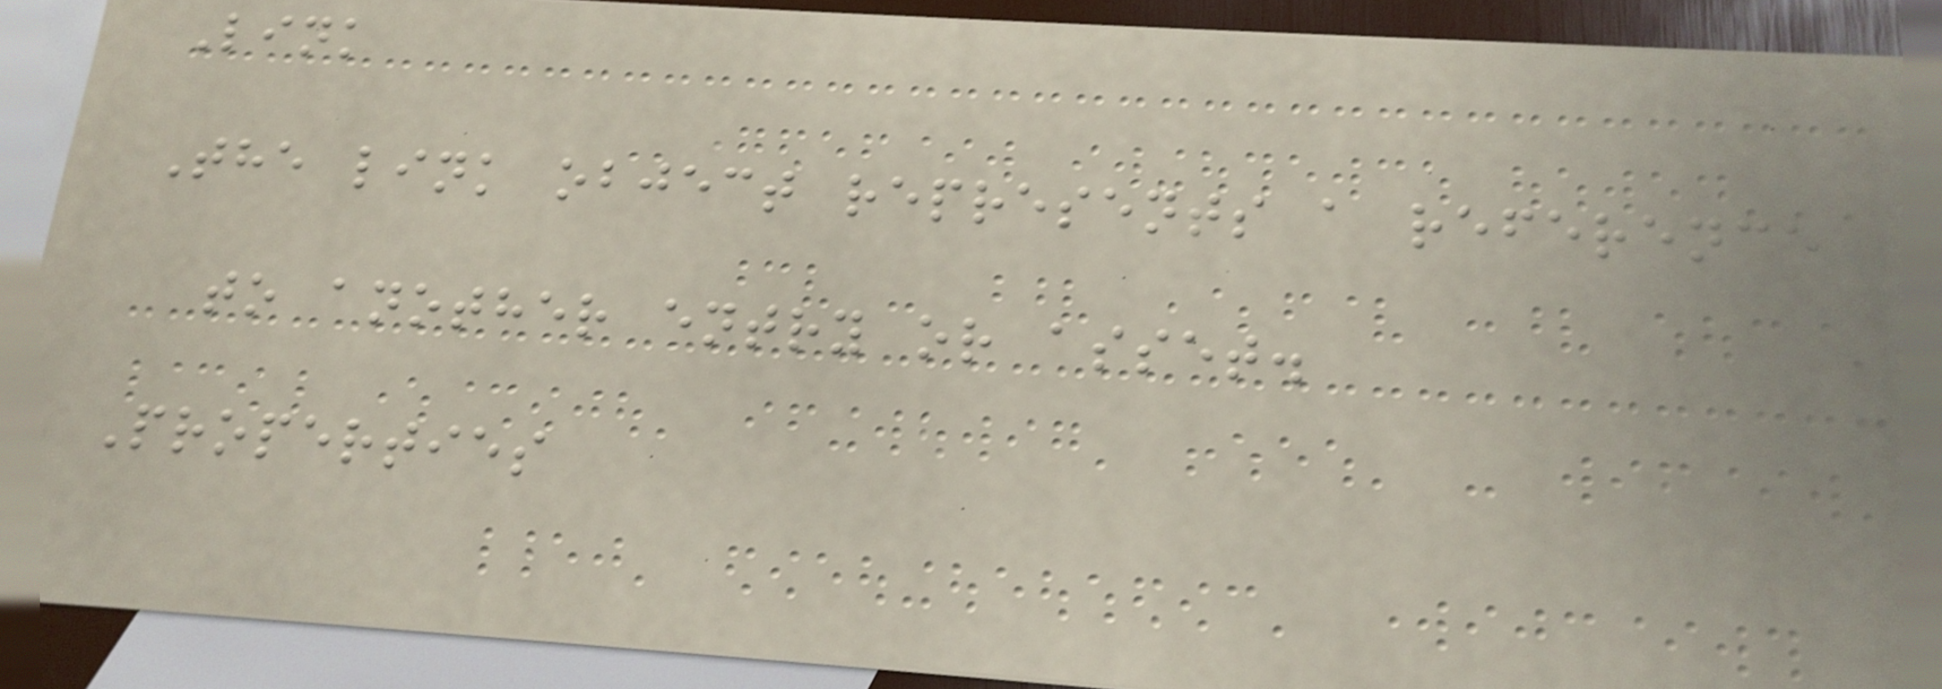Link
The link object represents a reference
to another entry or asset.
Properties
